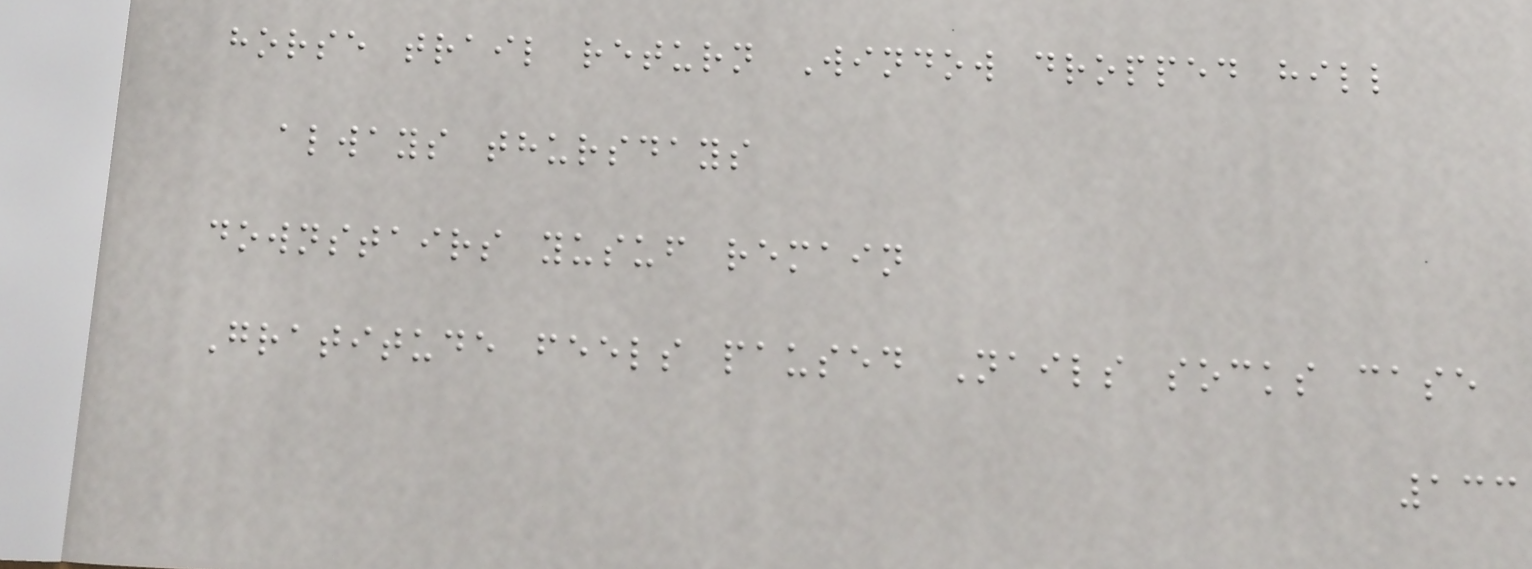horse trail return Window dropped hill
always thursdays
downstairs yusuf remain
Gratitude feels paused Nails socks case
133
